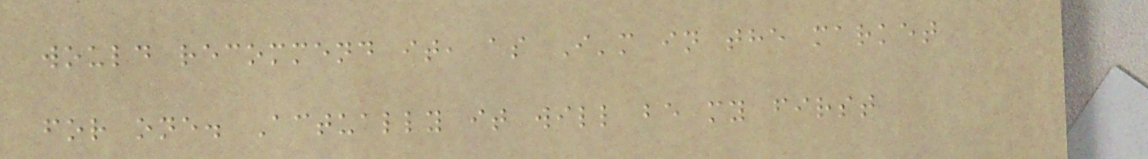would recommend it, as I'm in the market
for one. Actually it will be my first
